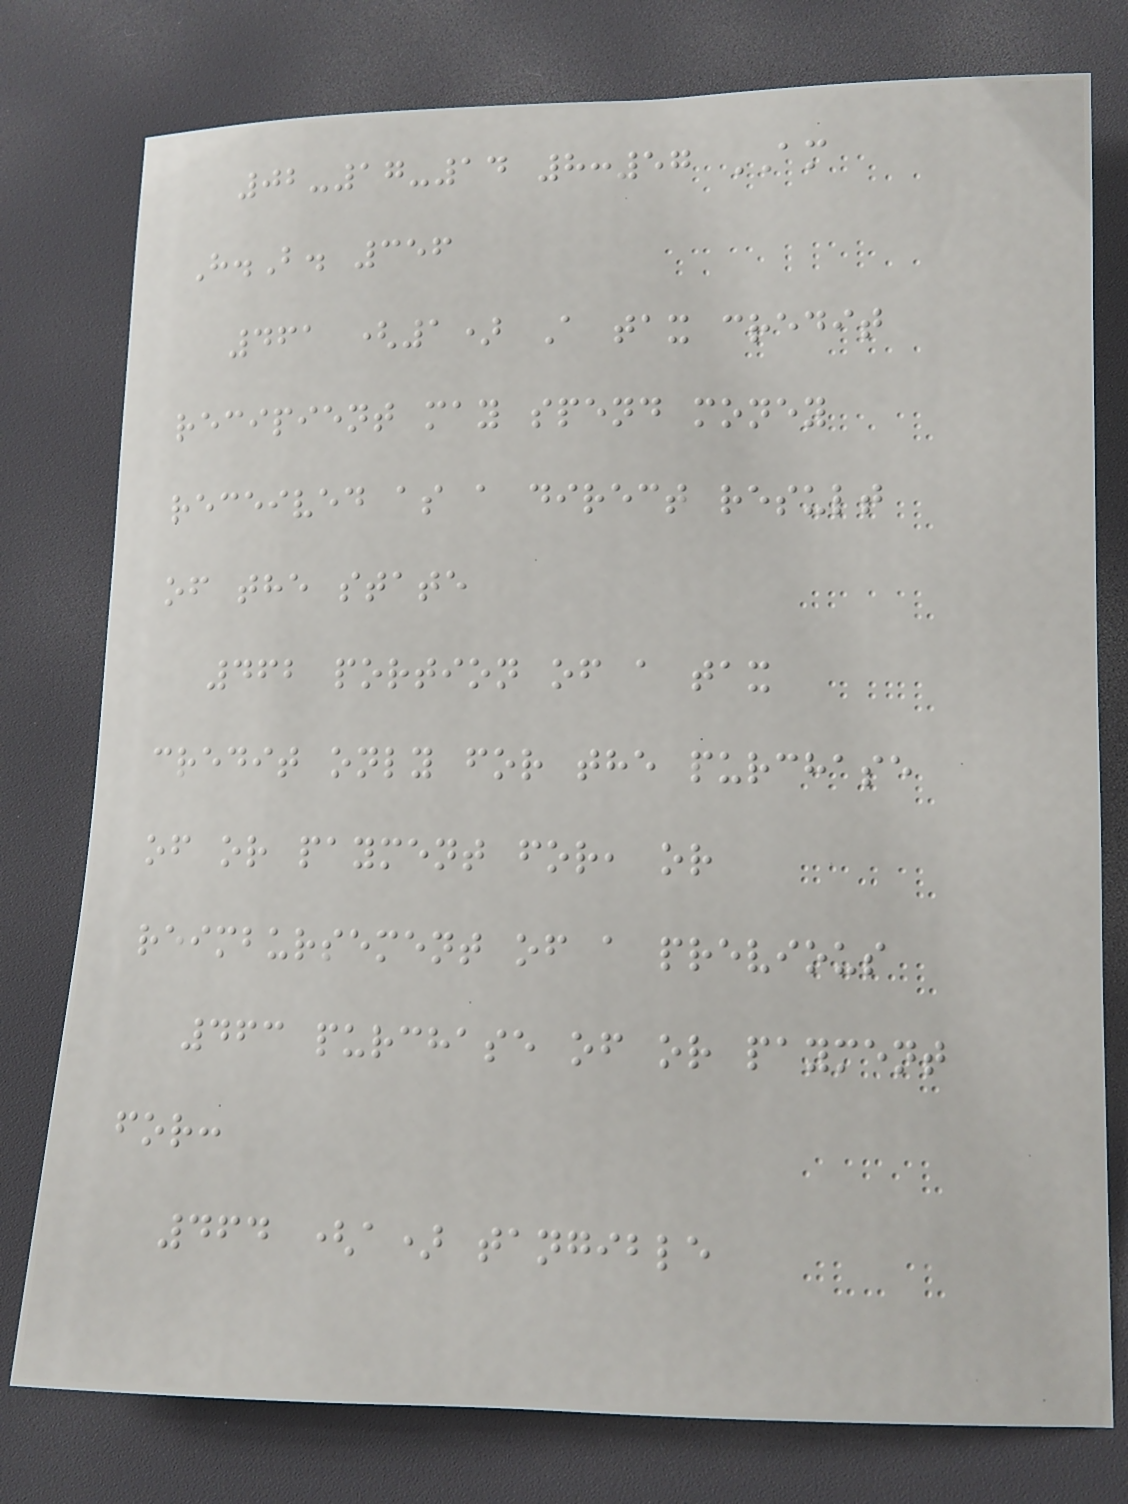02-17-14 8:57 AM
H.B. 356
461 (1) A tax credit
recipient may spend money
received as a direct result
of the state
462 portion of a tax
credit only for the purchase
of or payment for, or
reimbursement of a previous
463 purchase of or payment
for:
464 (a) tangible
